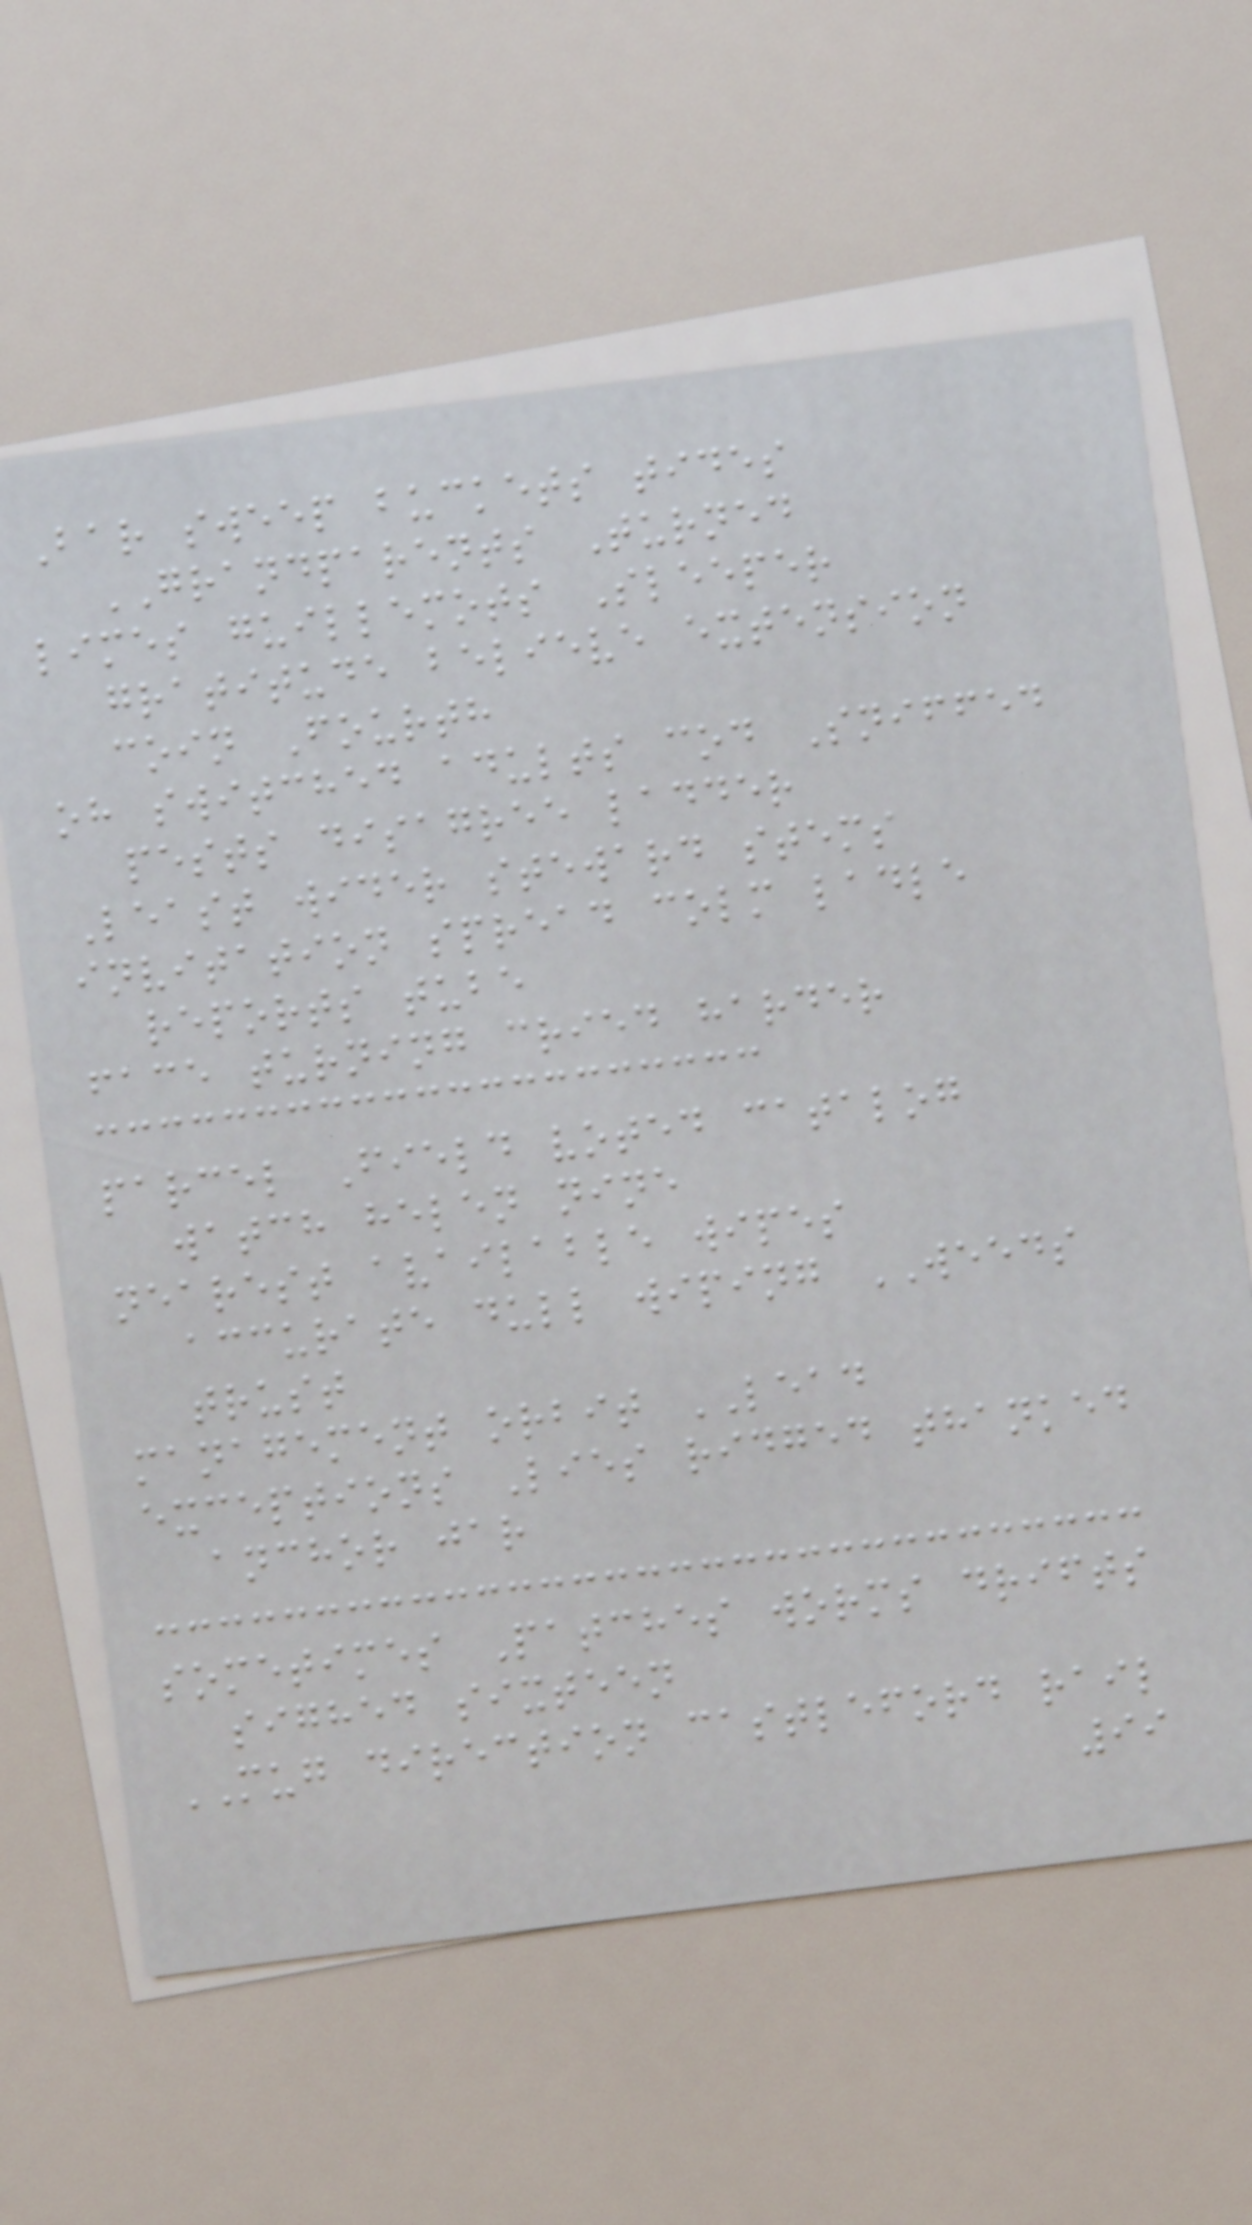Bar sweep buckets tides
GRANDPARENTS Turned
limes guillemots Sleeper
gratitude believe extension
coin Fourth
oh switched adults cod Sniffed
pests disagree ladder
Least wider steward stems
invitation spread colm ladle
reports tube
face turning cried harder
parcel Field voted catalog
watch helen nine
nearest available wipes
accurate dull wiping WEEDS
trust
management orbit LEAD
exceptions Lies ridged thanked
anchor jar
sometimes Patches worms drifts
sighed sixteen
MUG direction castleford rail
99
